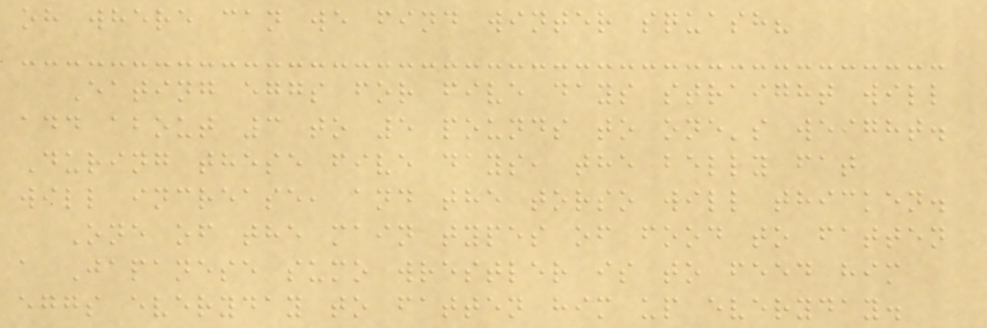oh where can we find winter squash?
Eating eggs for five days straight will
add about 3 to 5 pounds to one's weight.
During these five days, the belly fat
will increase, and the torso will thicken.
One of the main types of food to fatten
a Japanese sumo wrestler is to feed him
eggs everyday to fatten him up everyday.
